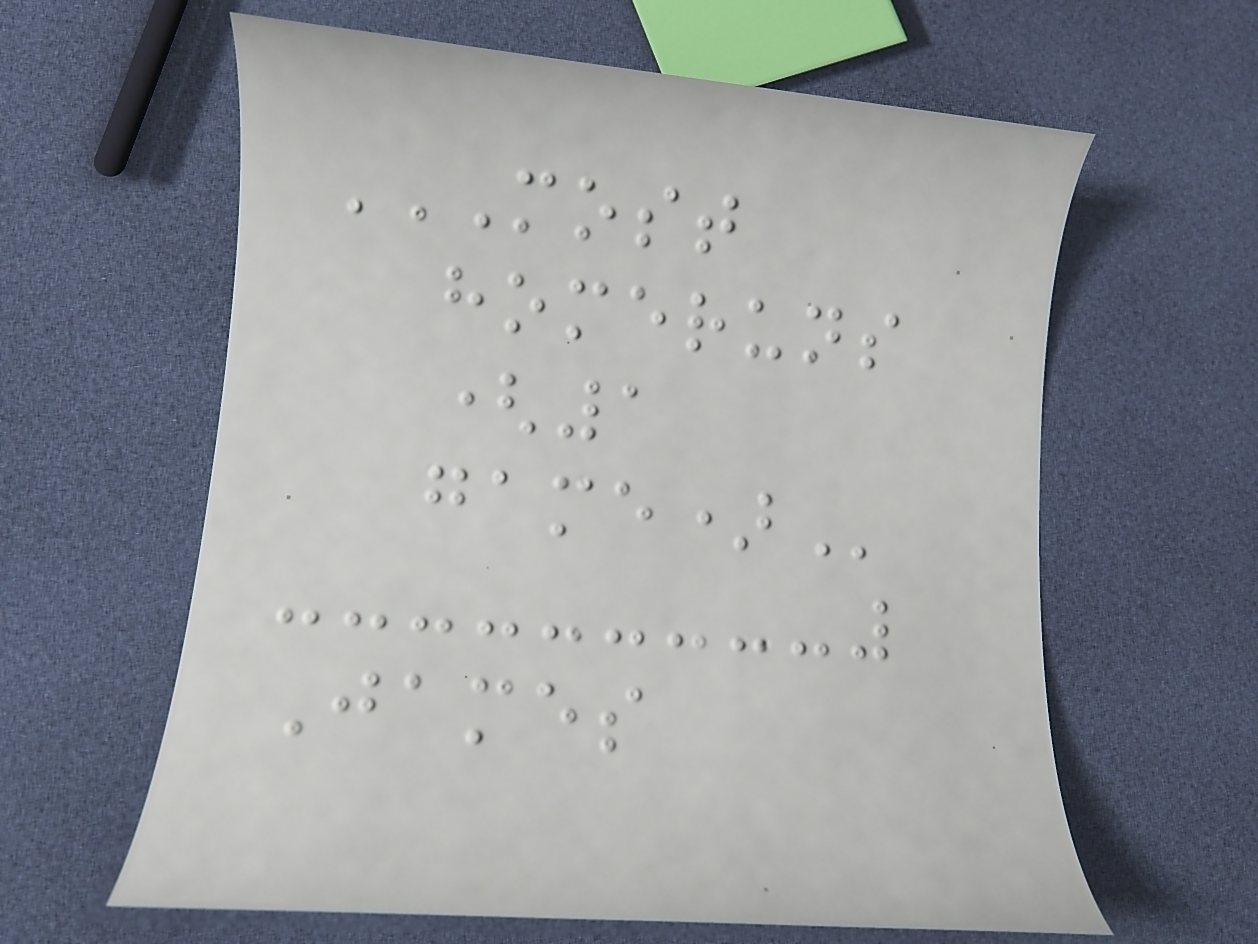MOST
HOMERUNS
(1
GAME)
James
